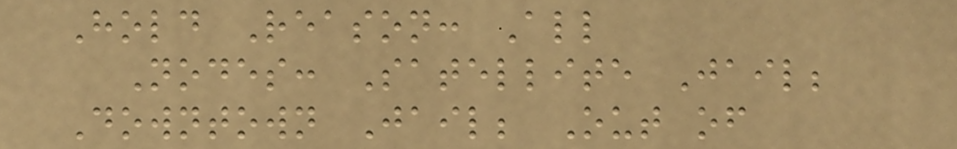Hold Reason: All
Nodes: Satellite Jail;
Downtown Jail; Out of
